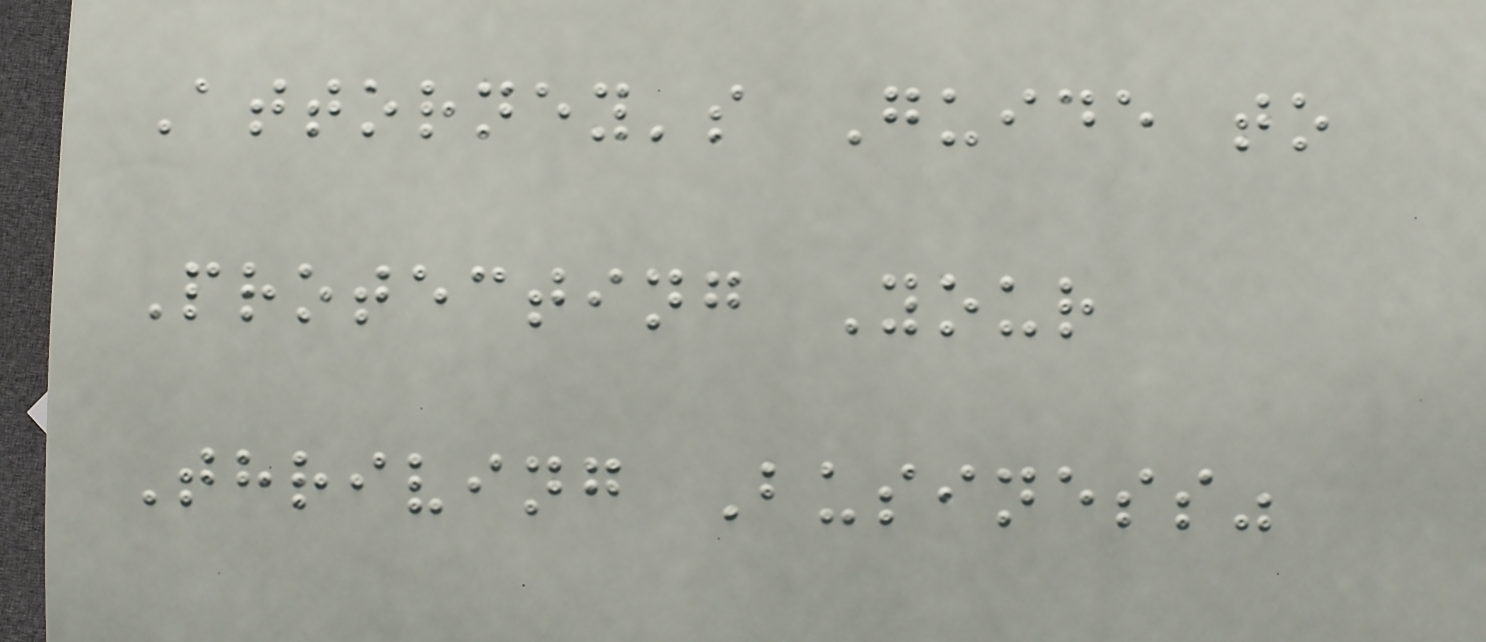Attorney's Guide to
Protecting Your
Thriving Business"
